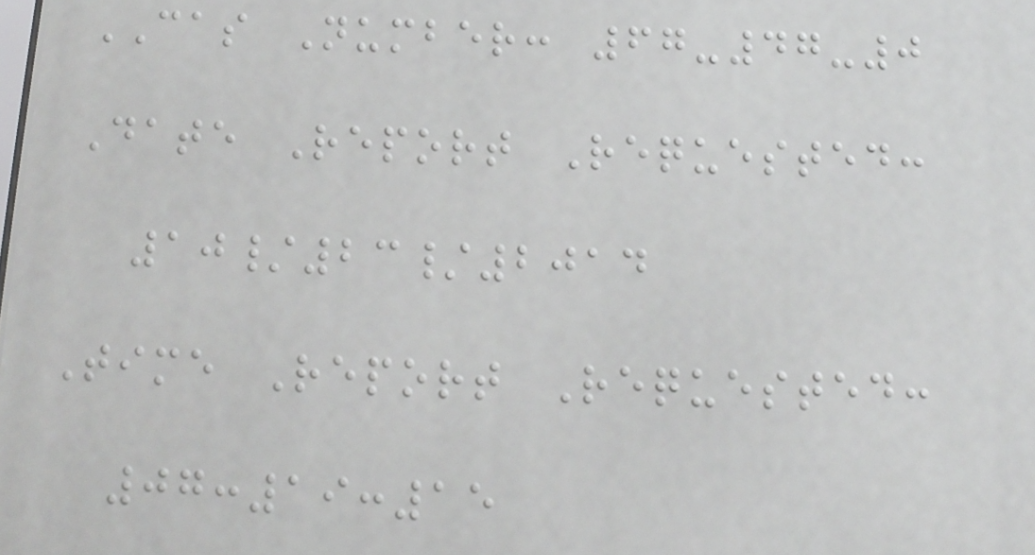CAS Number: 67-47-0
Date Report Requested:
10/23/2014
Time Report Requested:
07:19:15
